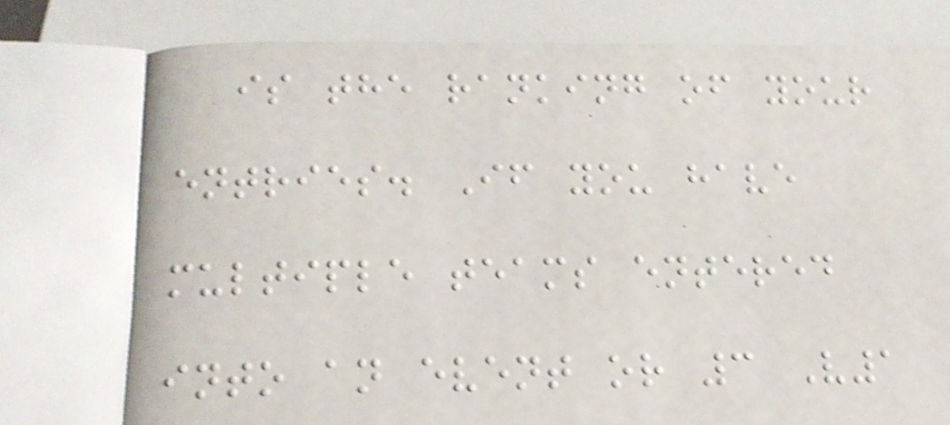is the ranking of your
entries. If you have
multiple teams entered
into an event or 3 V1
